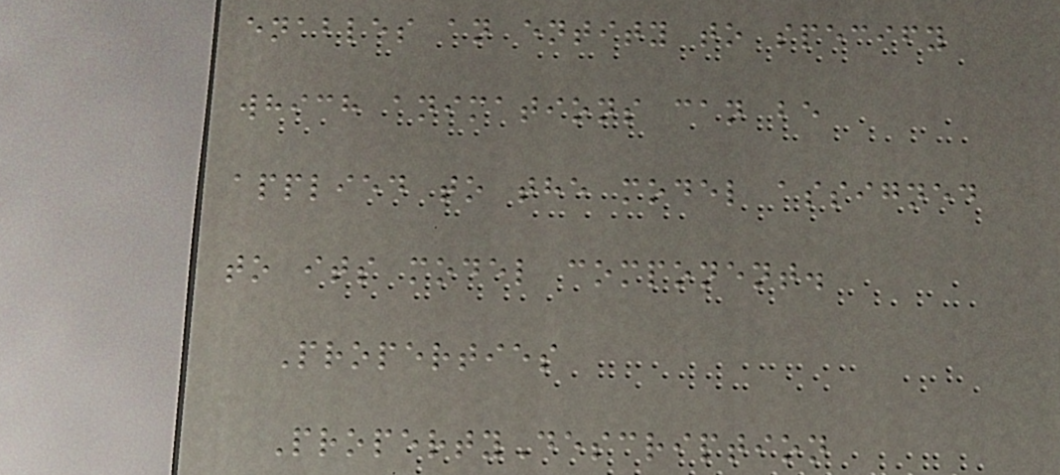enables an entity to specify
which animations can be
applied to the model assigned
to its model component.
Properties
PropertyDescription
